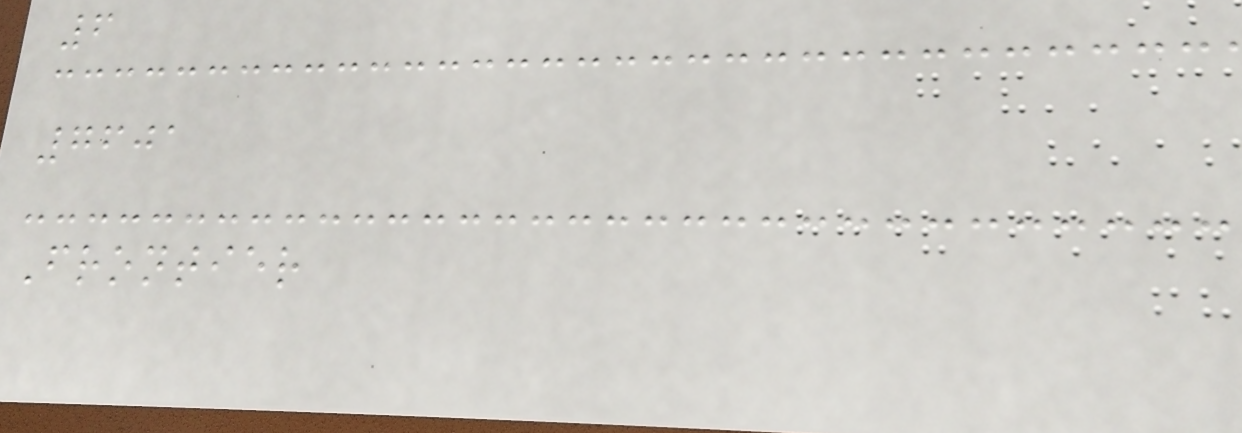6
7601
Frontier
